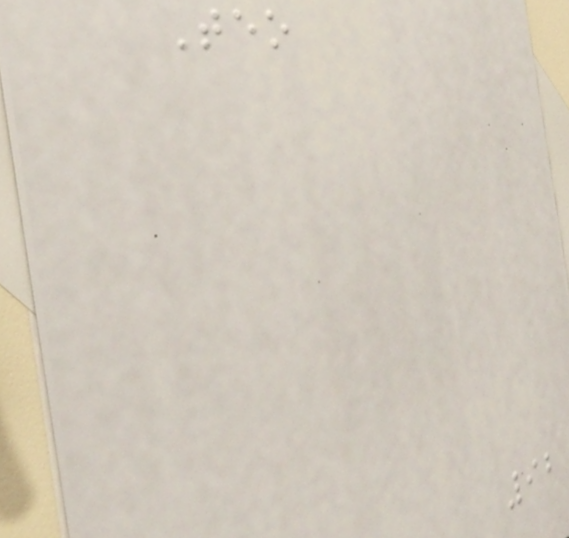Teo
92
